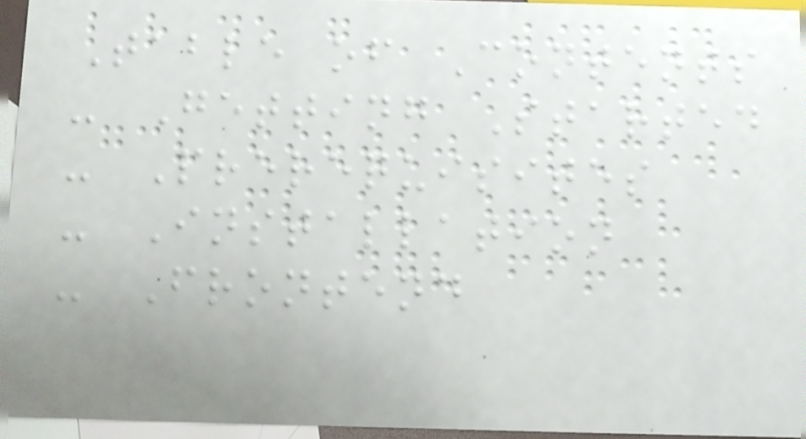Table of Contents
- Getting Started
- Prerequisites
- Installation
- Frontend
